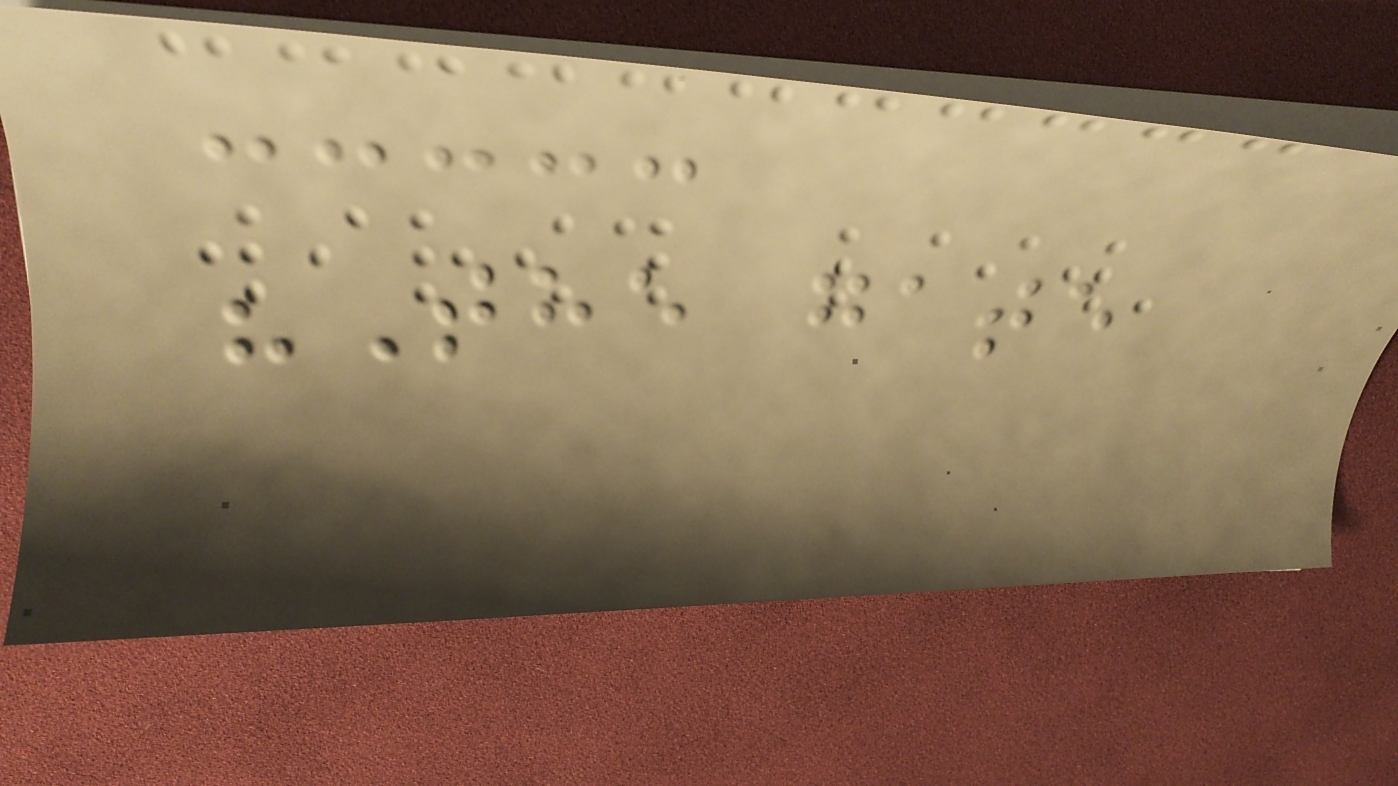"The gate
